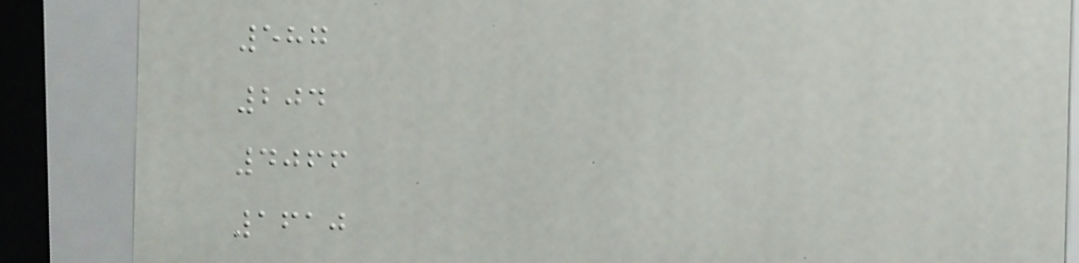587
204
4066
1610
